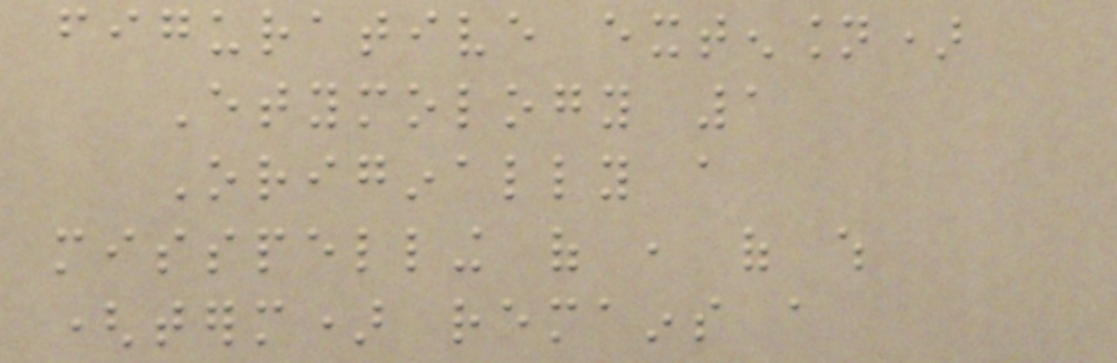figurative extension)
Etymology 1
Originally a
misspelling of , of which
(term) remains a
